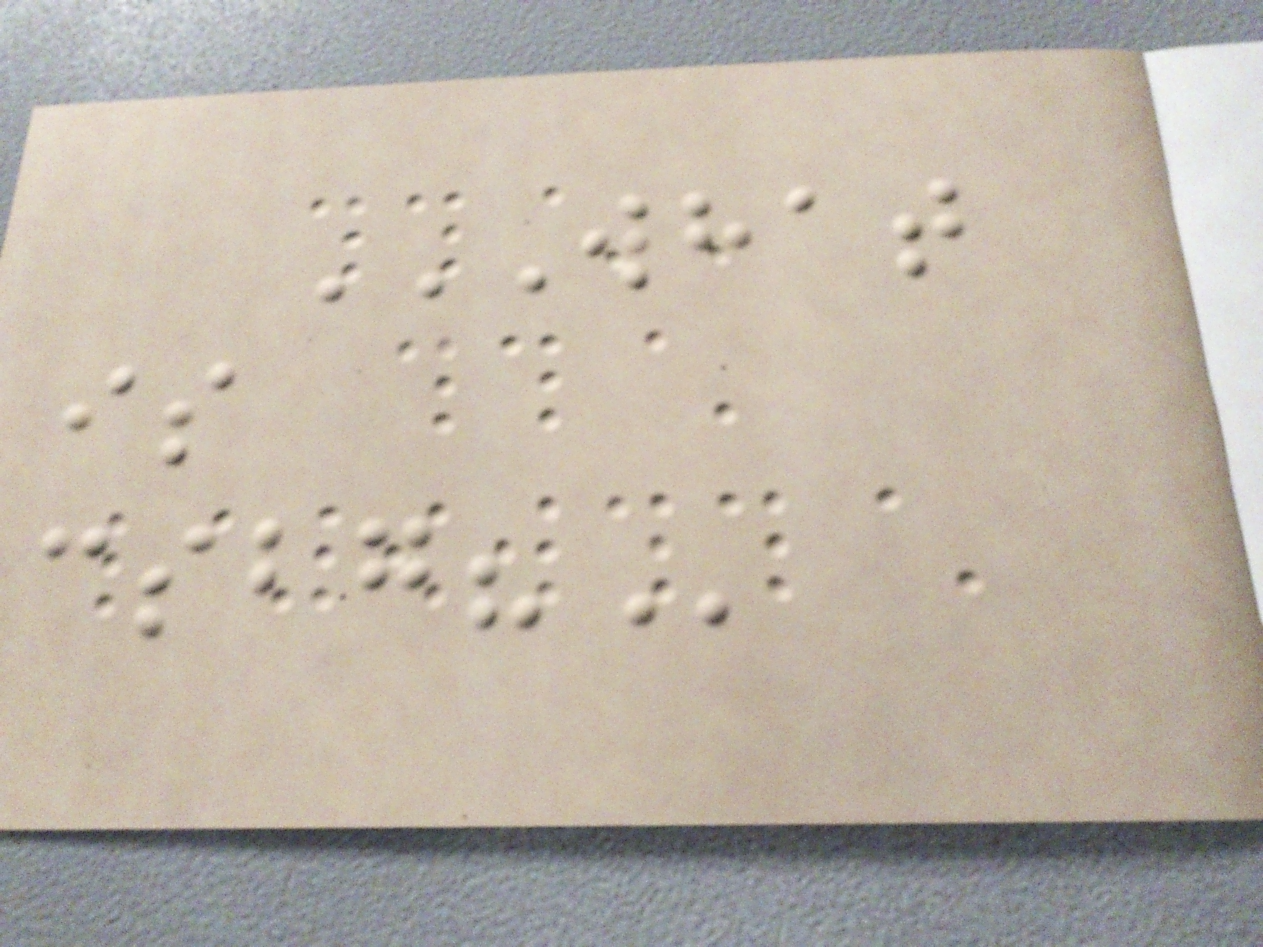WHAT
IS
CSBG?
